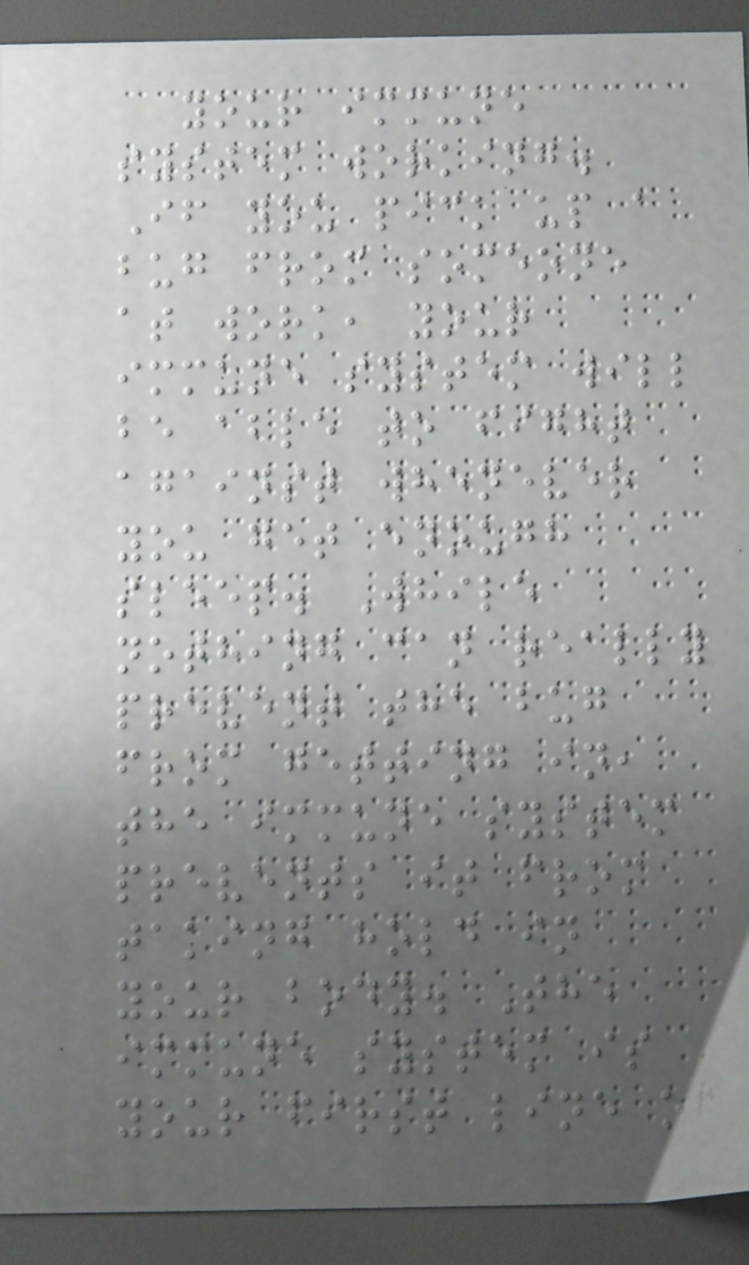your immune
system working.
If you pick up a
bug from someone
at work, your
immune system will
be able to fight
against whenever
you get enough
sleep. While
nothing can really
prevent the bug
from getting in,
the immune system
prevents it from
taking hold in
your body. The
immune system is
your first line of
